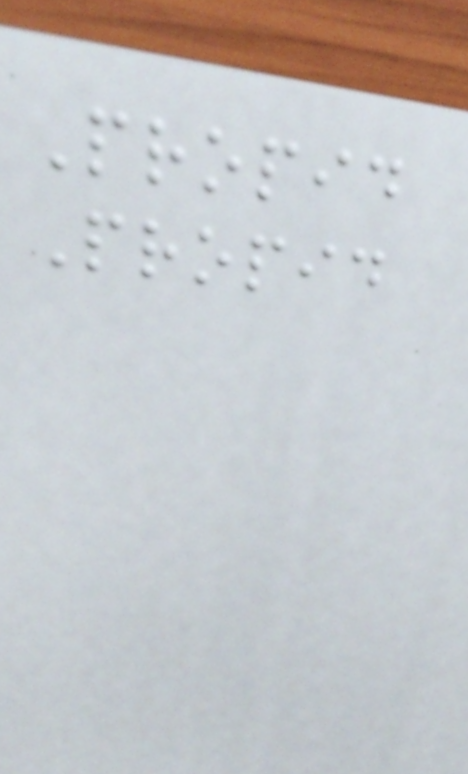Propid
Propid
